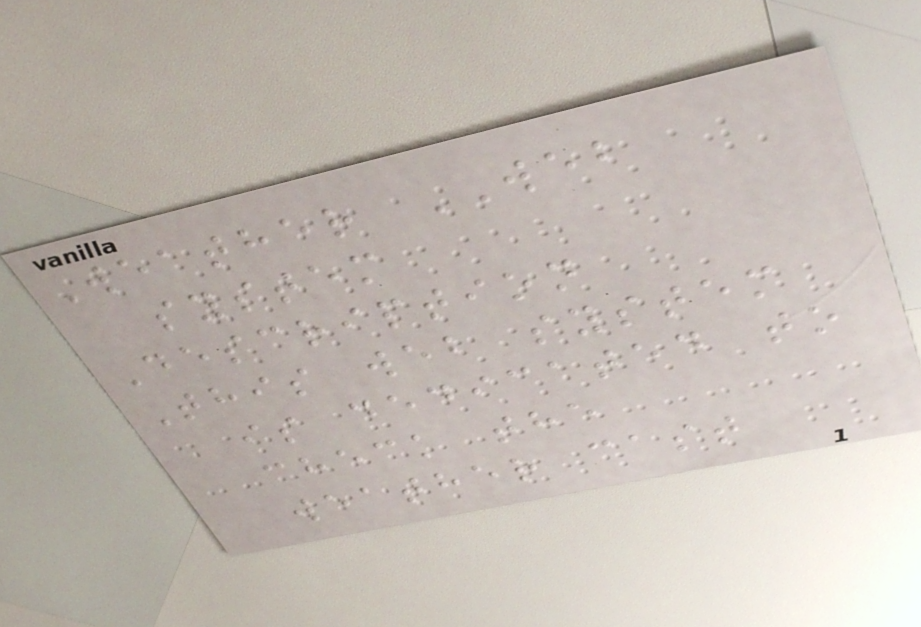Weather WEB
system
Description
This web system
is dedicated to
check the
weather cast
